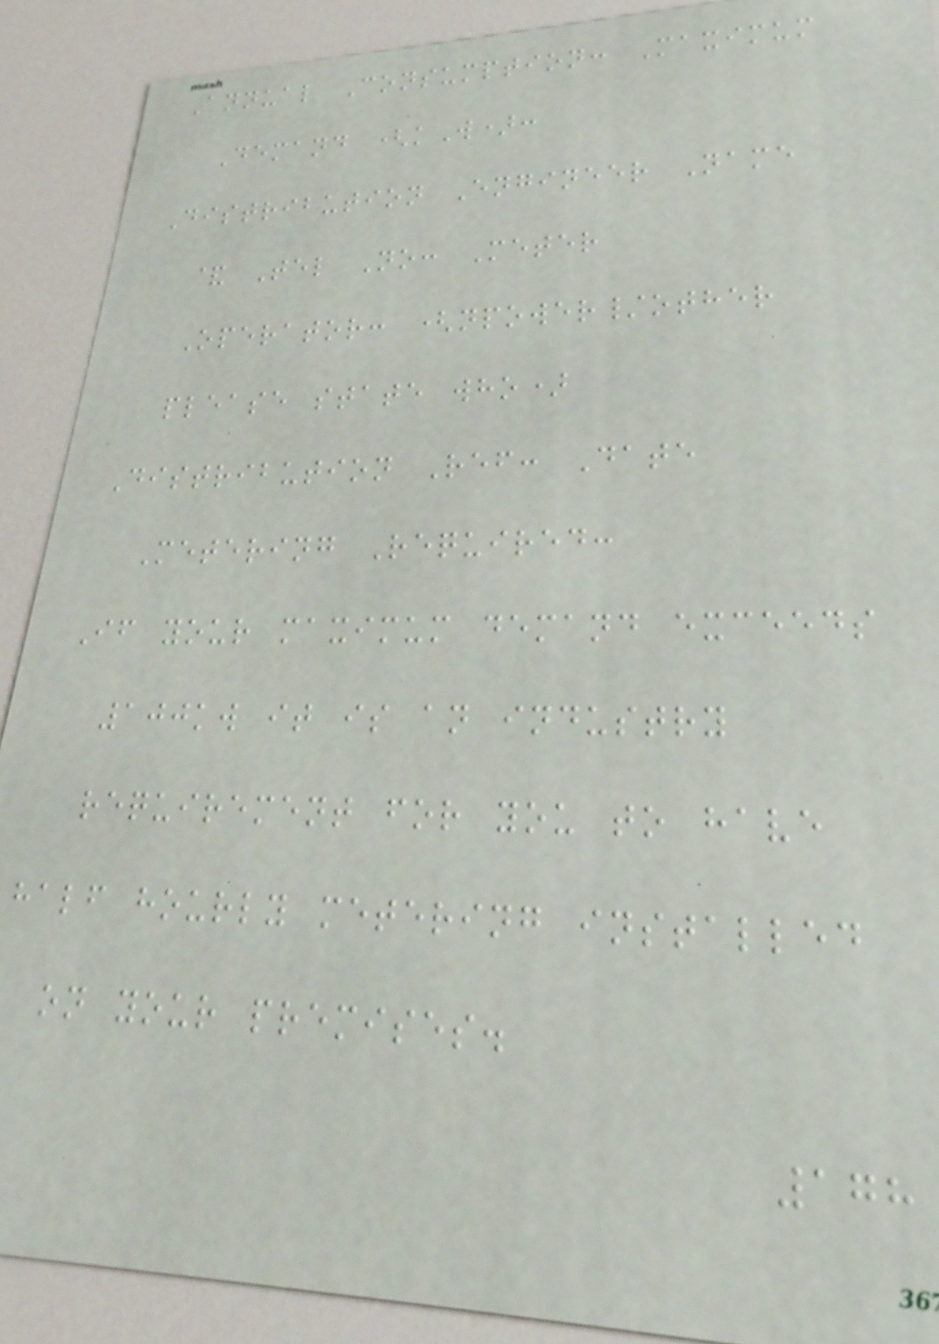Annual Consumption: Maximum
Demand (kW):
Distribution Engineer Name
& Tel No: Meter
Operator: (npower/other
please state who)
Distribution Ref: Date
Metering Required:
If your maximum demand exceeds
100kw it is an industry
requirement for you to have
half hourly metering installed
on your premises.
178
